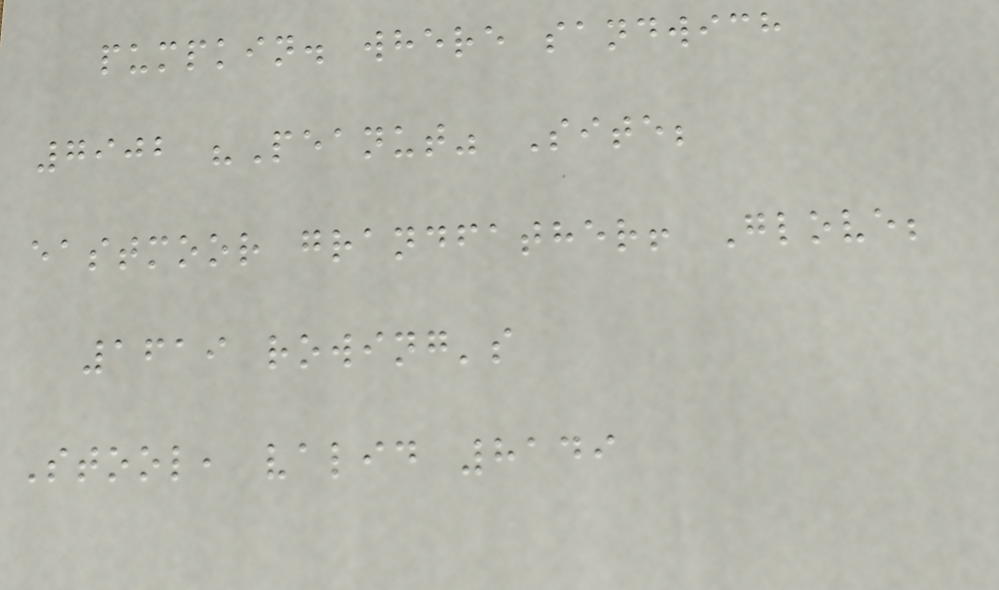pumpkin. where sandwich
7902 "Peanut" Site;
eastmoor grandfather! Glove;
1619 rowing's
Stool, valid 8149
